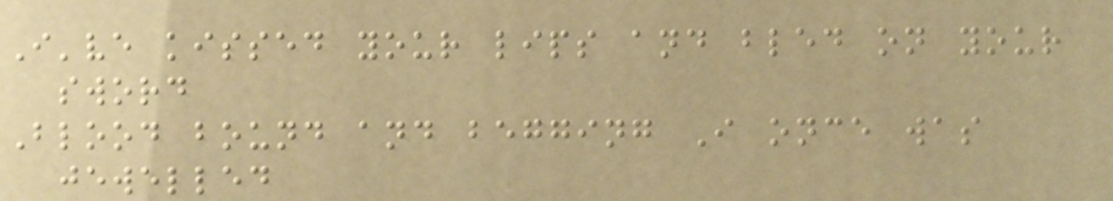I've kissed your lips and bled on your
sword
Blood bound and begging I once was
jewelled
